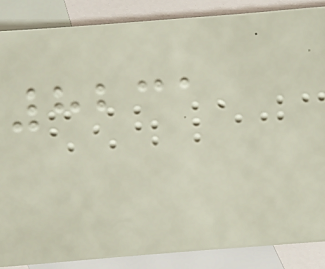8231
